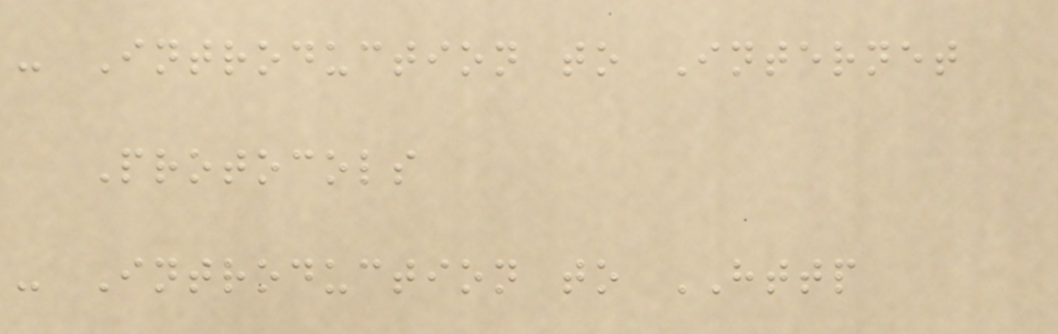- Introduction to Internet
Protocols
- Introduction to HTTP
